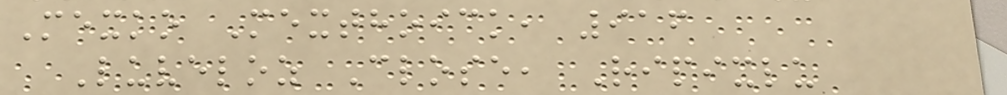Mexko Mexthoick, 916
Luveloz Close, Ripixlu
